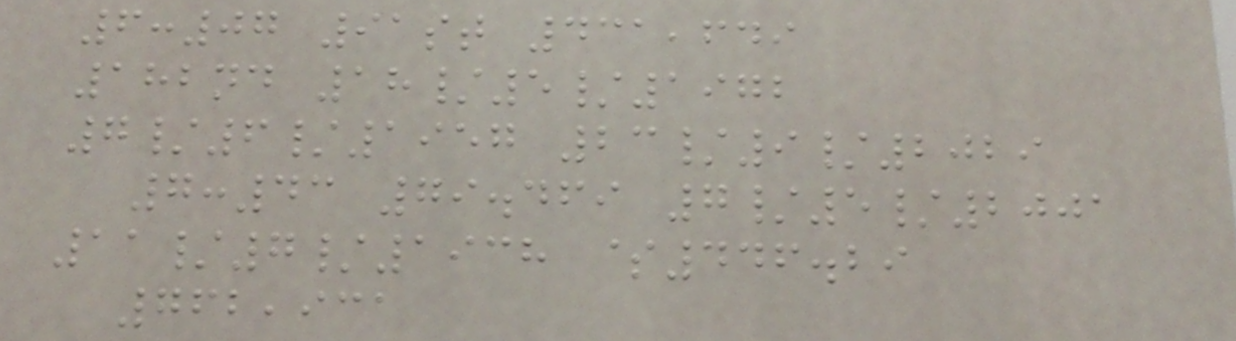6:07 91st 431,649
182nd 18/5/1972
7/6/1957 23/9/2029
7:43 79.469 7/5/2001
11/7/1938 $446.29
762,931
